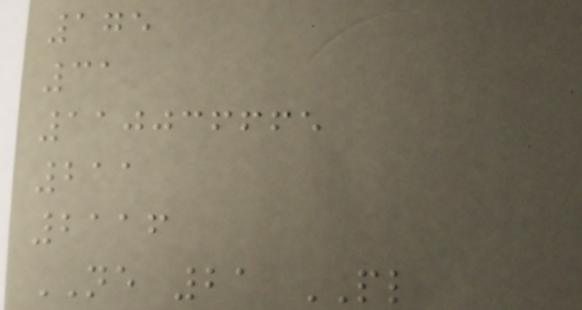175
31
110036665
211
2116
NE 21 PL
